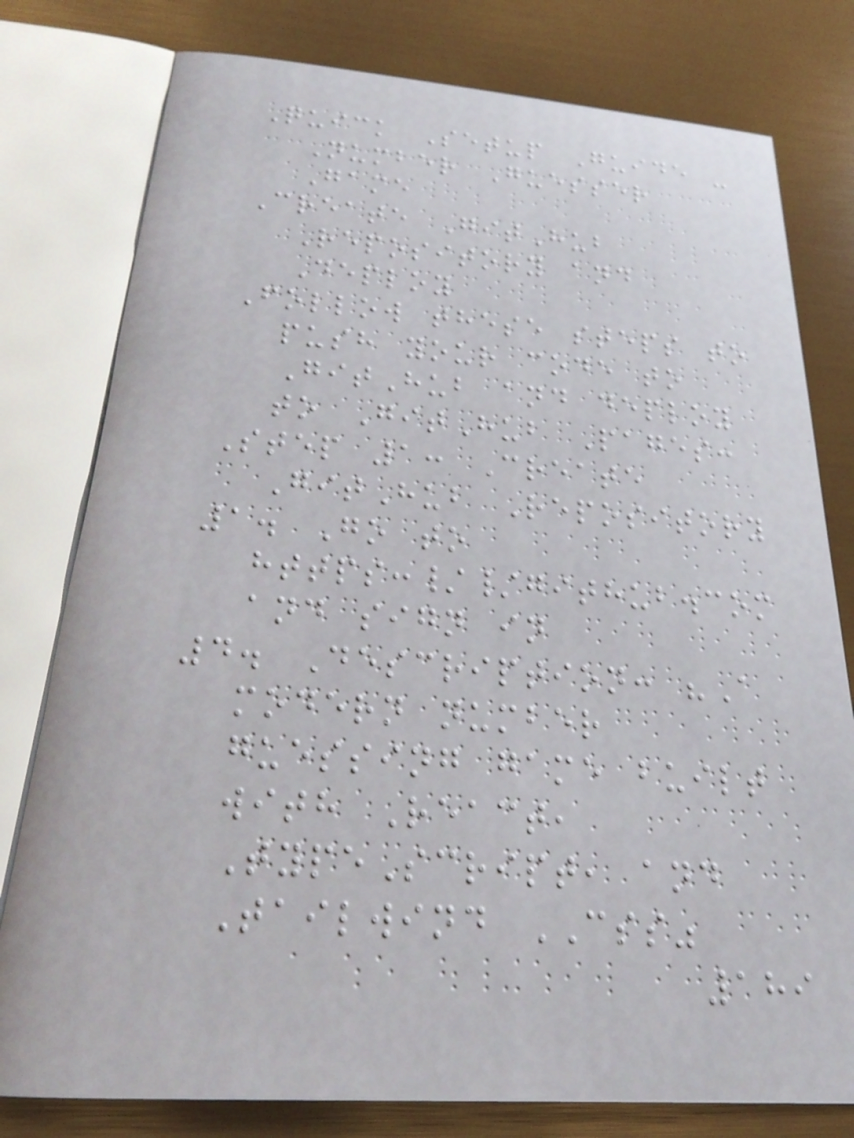Quick Setup Guide -
Number Guesser
Game
Create GitHub
Repository and
Deploy
Follow these steps to
push your code to
GitHub and deploy
to GitHub Pages:
Step 1: Create
GitHub Repository
1. Go to
https://github.com
and sign in
4. Description: "A
modern number
guessing game built
with React,
TypeScript, and
Tailwind CSS"
189
